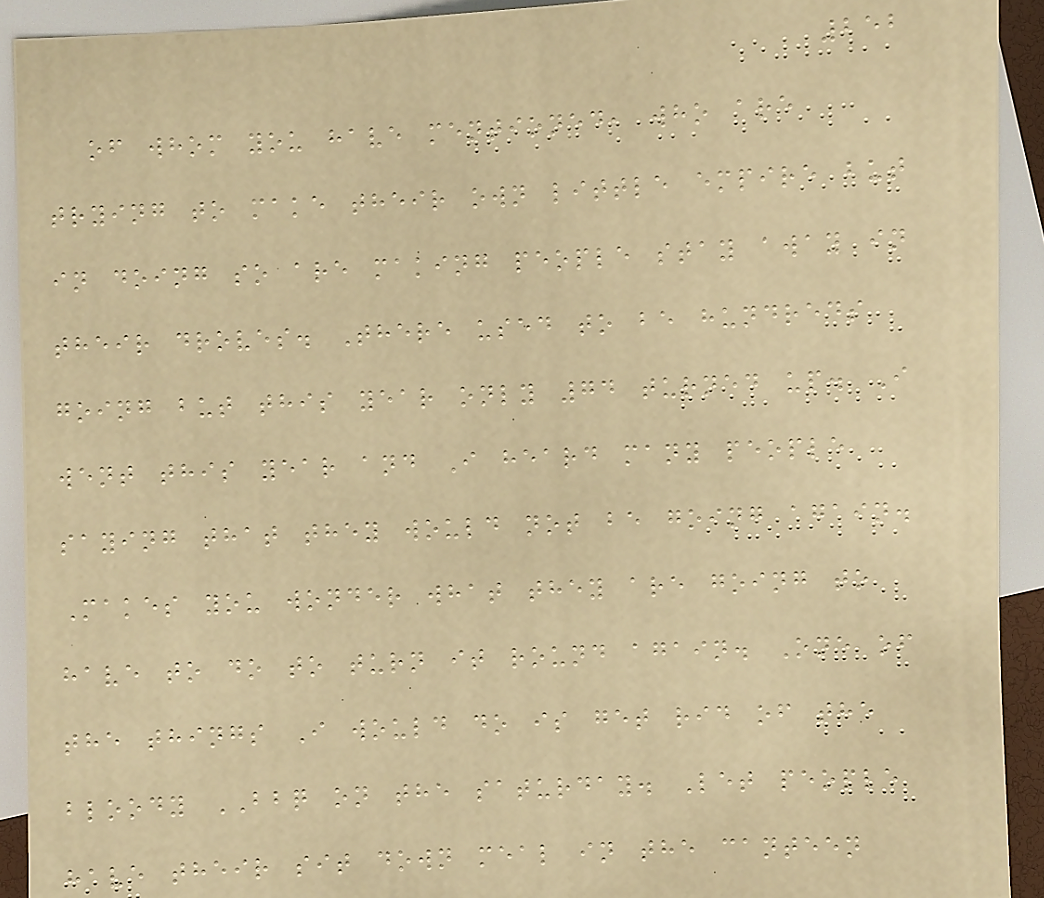252
of whom you have mentioned, who are
trying to make their own little empire but
in doing so are making people stay away in
their droves. There used to be hundreds
going but this year only 74 turned up. I
went this year and I heard many people
saying that they would not be going again.
Makes you wonder what they are going to
have to do to turn it round again. One of
the things I would do is get rid of the
bloody BBQ on the saturday. Let people
have their sit down meal in the canteen
